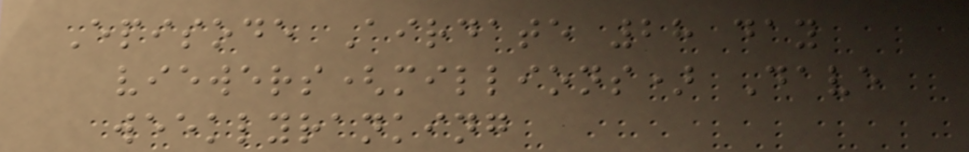Episode Airdate 28 day
viewers(millions) Dave
weeklyranking
